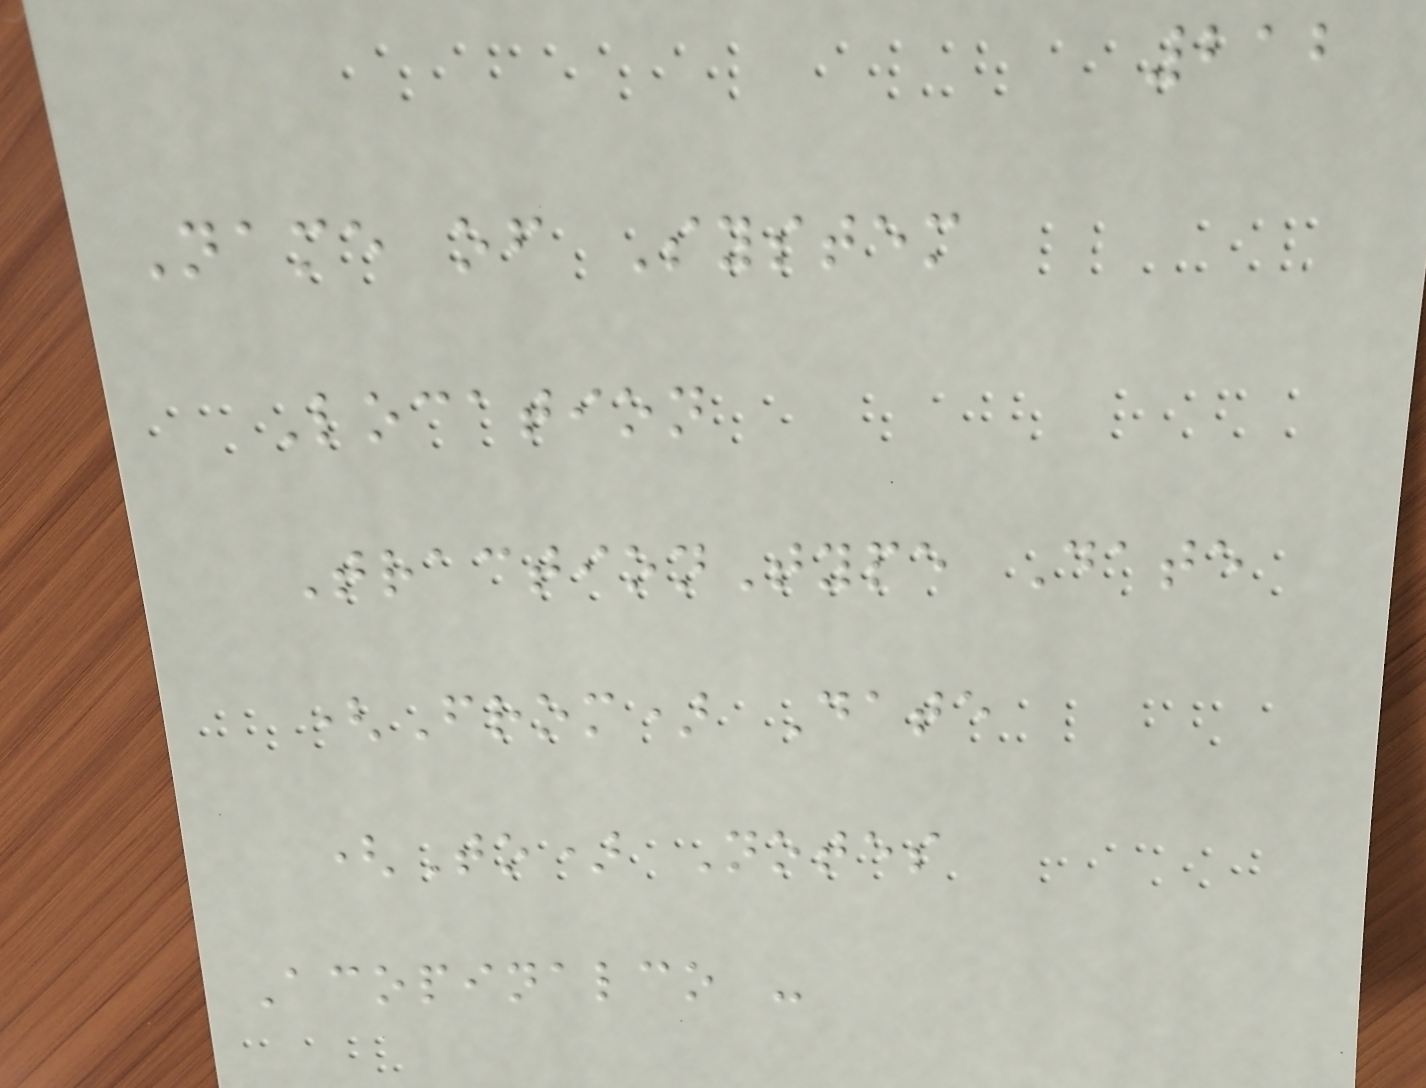212
Name of System
Location
TractionType Date
(From) Date
(To) Notes
Acopinalco -
